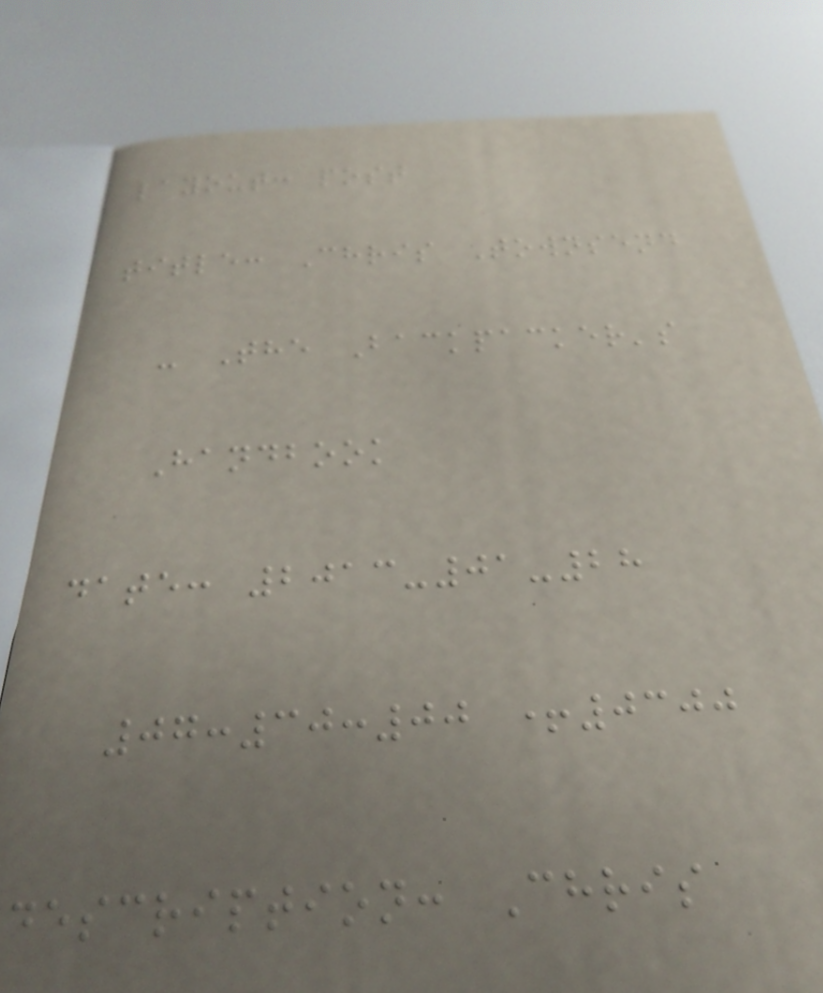layout: post
title: Chris Townsend
- The Backpacker's
Handbook
date: 2013-01-28
07:30:00 +0300
description: Chris
